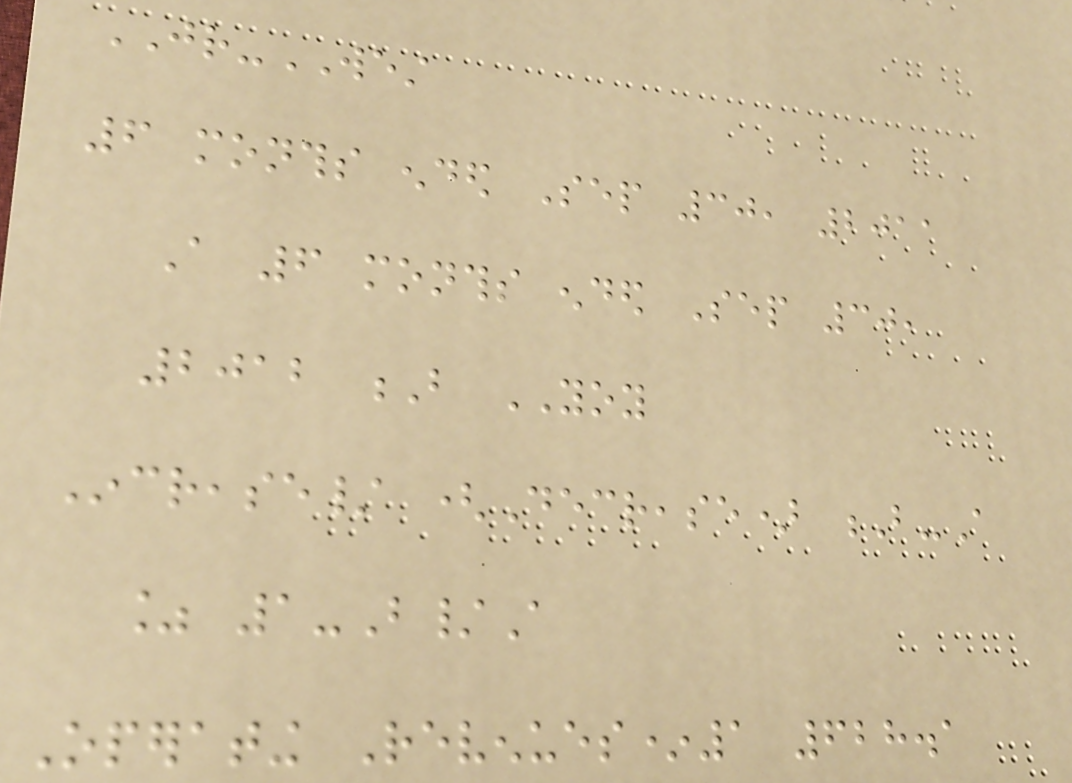JR-WEST
6 months ended Sep 30, 2011
A 6 months ended Sep 30,
2012 B YOY
Increase/ (Decrease) B-A
% 1-B/A
Operating Revenues*1 628.1
